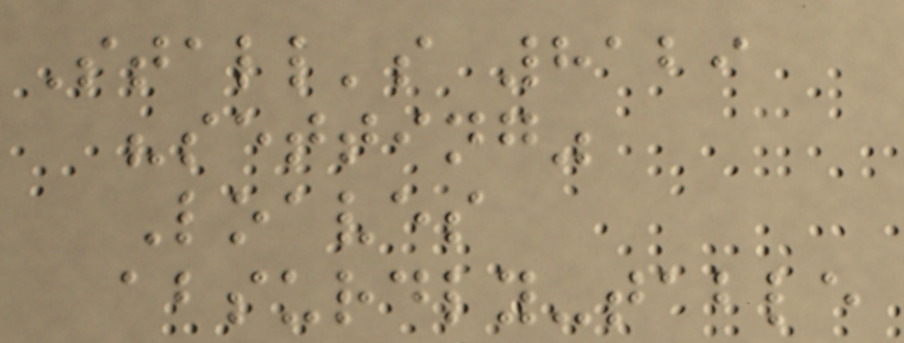Stall's 8129
"setting"
Loaves
absurdly-table
